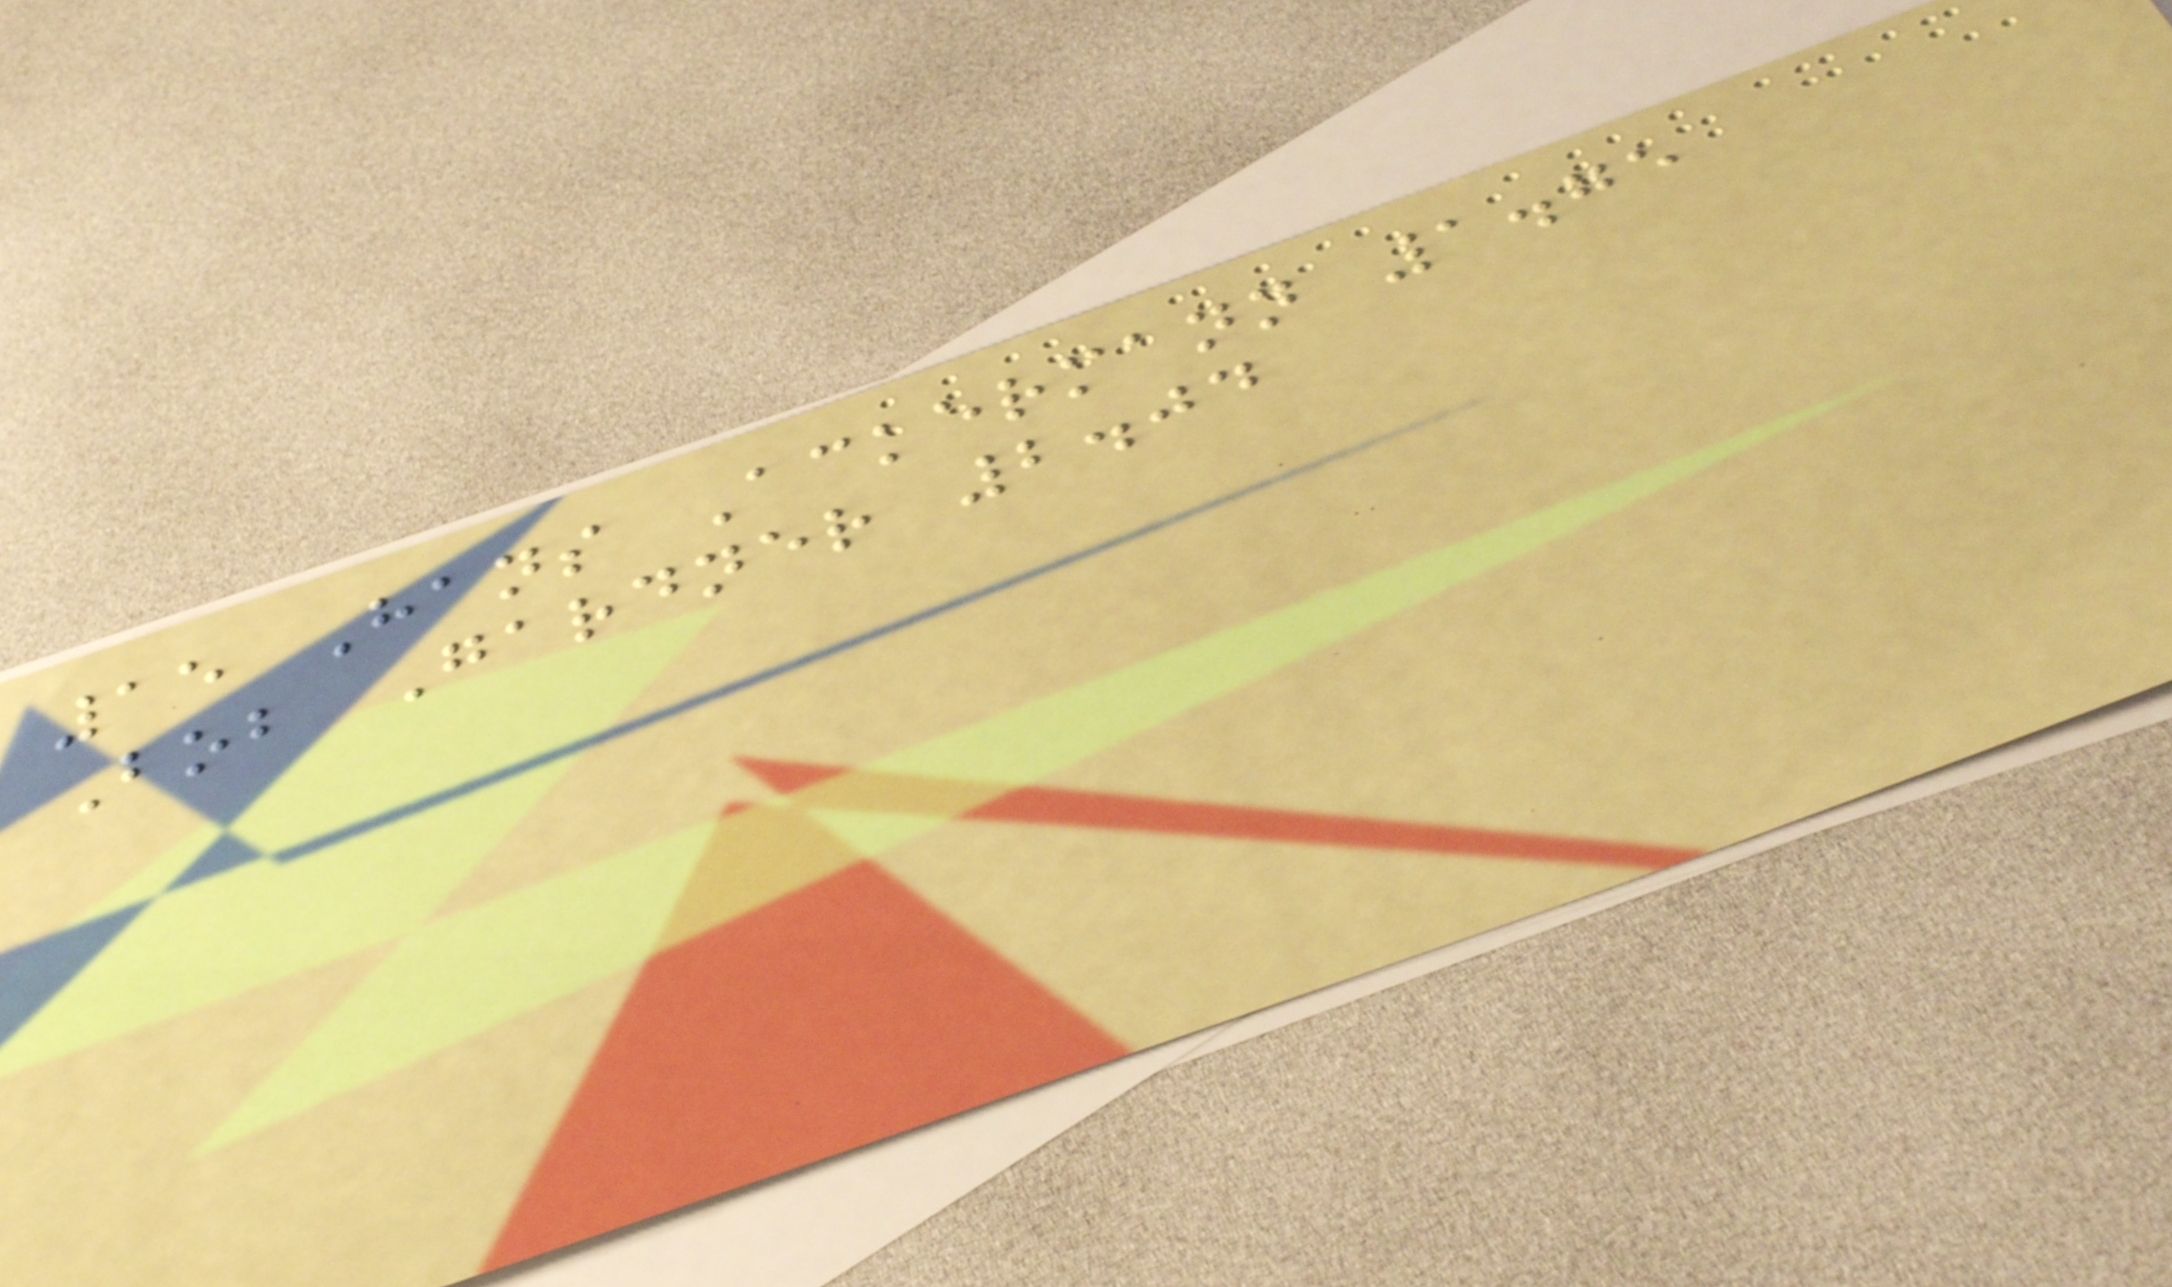15 Hans Ackermann 1.75
Bob Gardner 2.04
